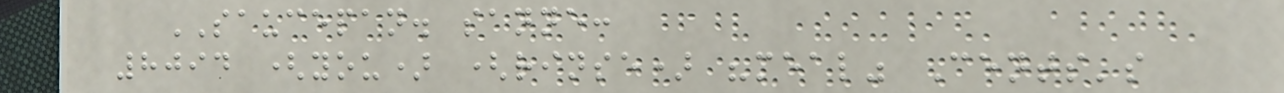SAUCEPAN. sanne:
8094 (you) (rinse) "meal" Cents's
